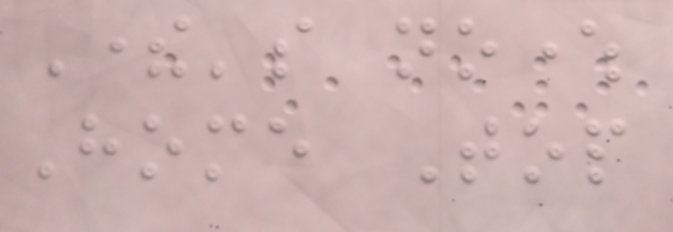There's nowhere
Home Top
